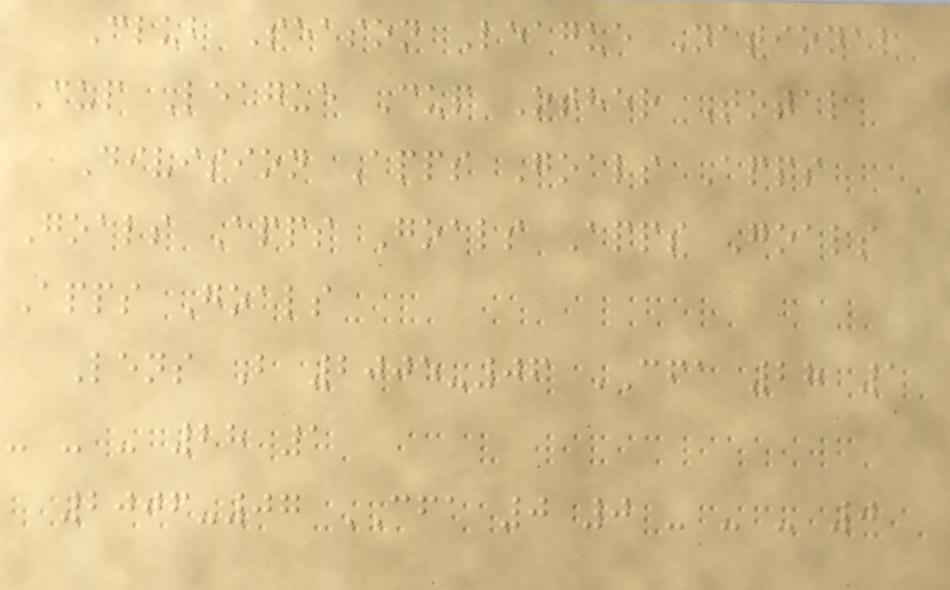Club Season League National
Cup League Cup Other Total
Division Apps Goals Apps
Goals Apps Goals Apps Goals
Apps Goals
Lens B 2005-06 CFA 28 1
- - - 28 1
2006-07 CFA 0 0 - - - 0
